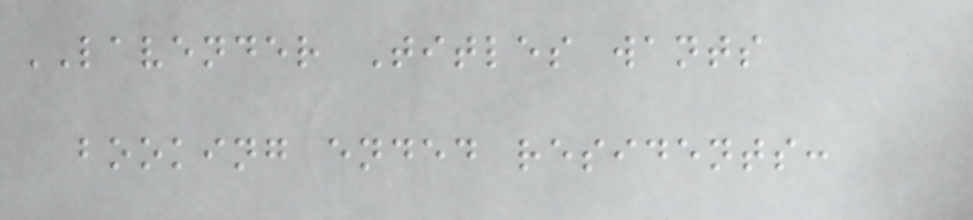LAVENDER Titles wants
booking ended residents:
